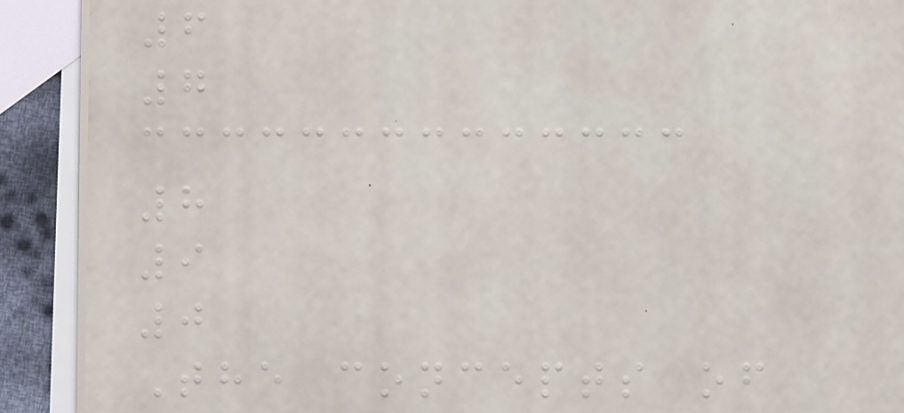6
7
8
9
0
The concepts of
